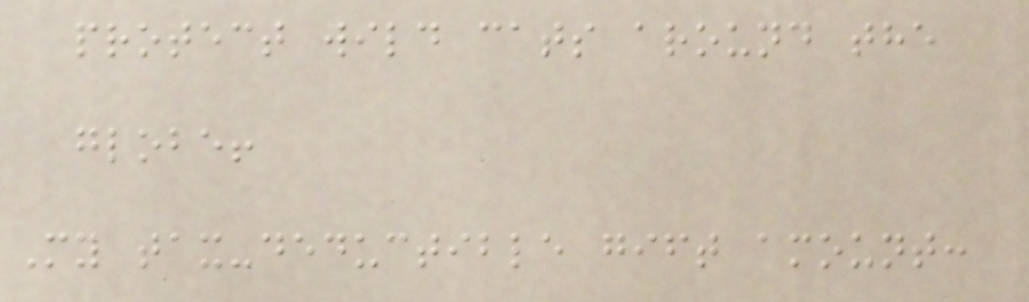protect wild cats around the
globe!
My tax-deductible gift amount:
